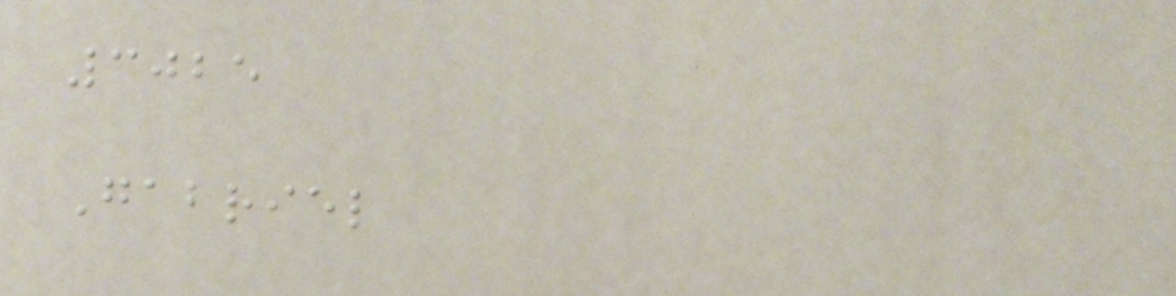3025
Gabriel
